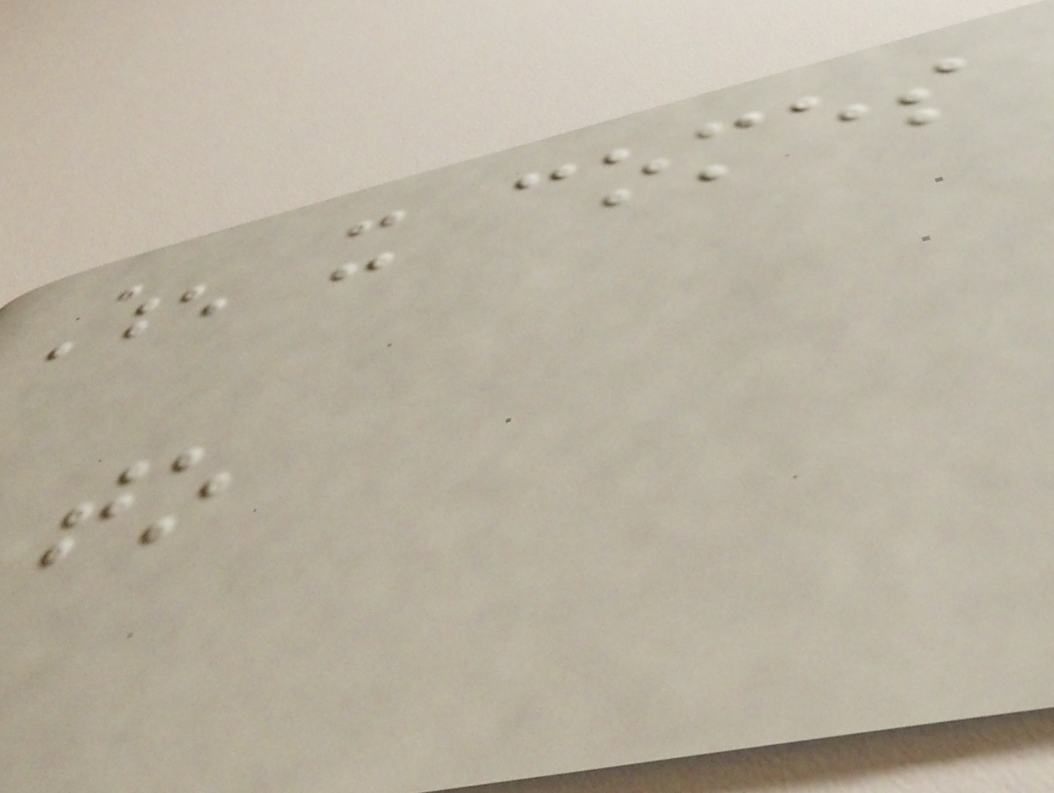When it comes
to
